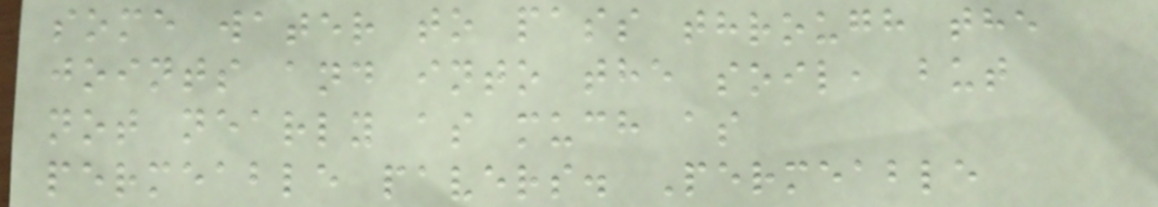some water to pass through the
joints and into the soil, but
not nearly as much as
permeable pavers. Permeable
